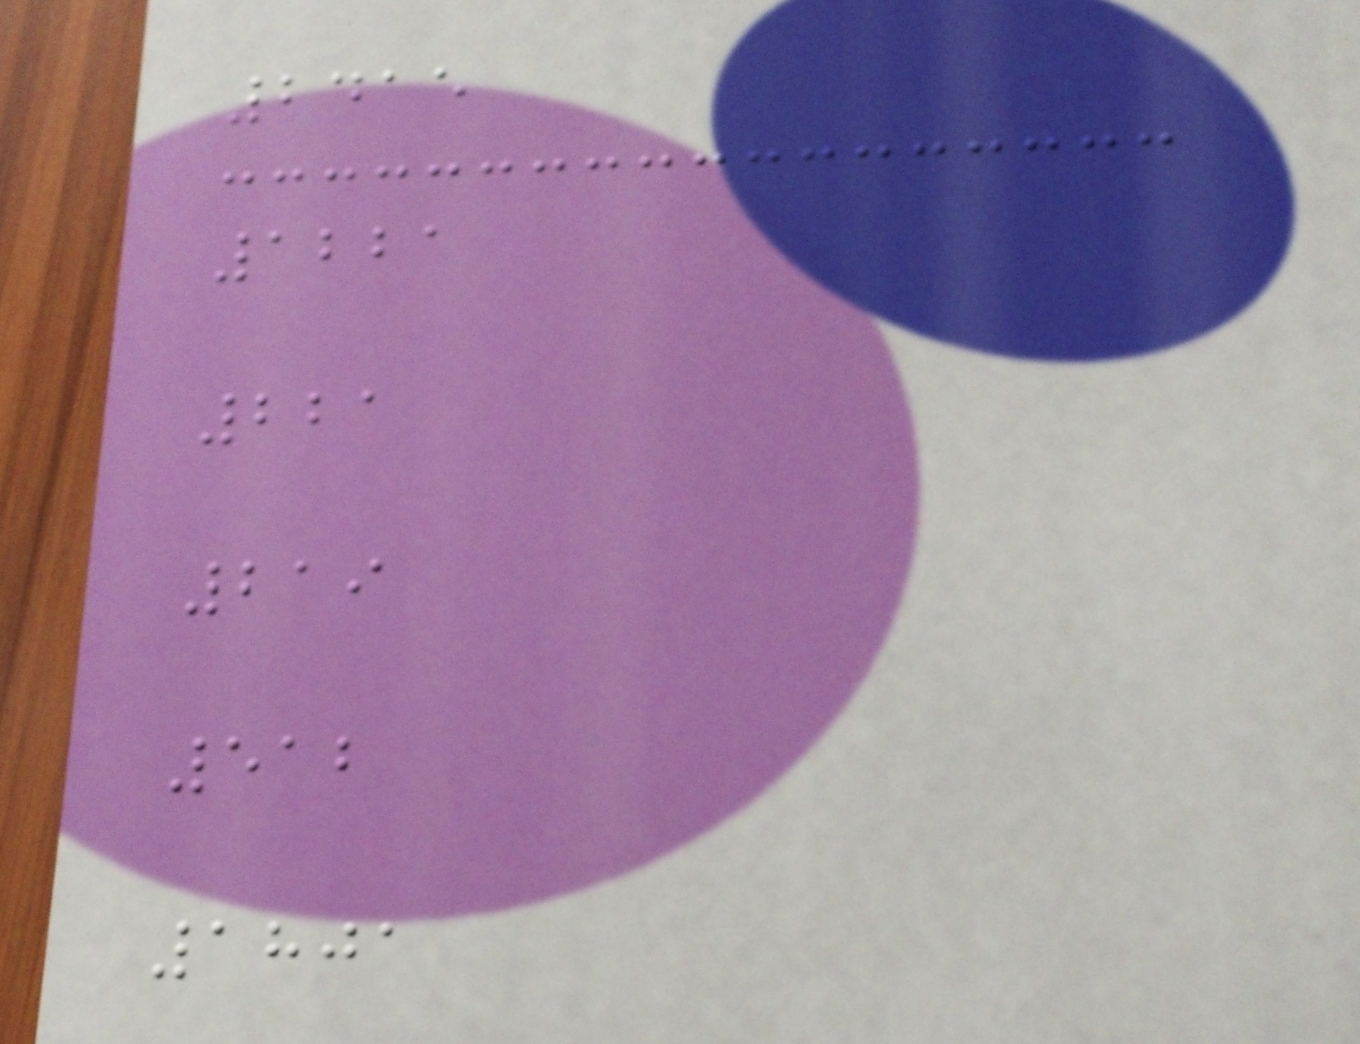2415
1221
221
219
512
1801
